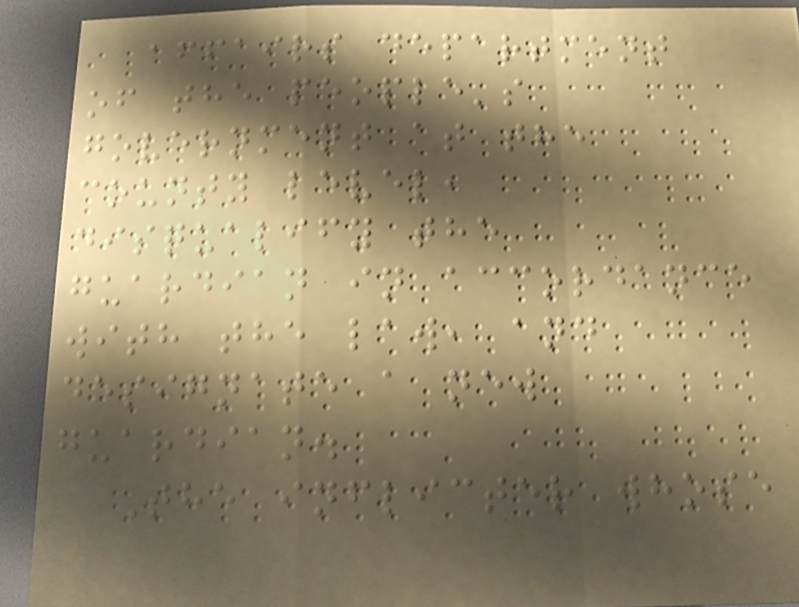affairs department
of the people's
government at the
county level,
disqualify the
guardian in accordance
with the law, and
designate a new
guardian.
The inflicter whose
